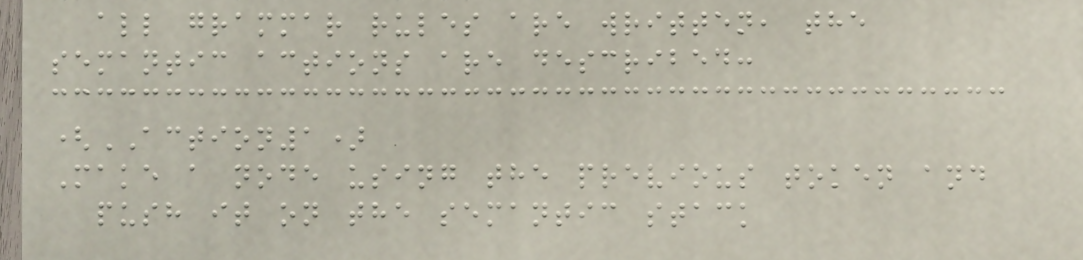all grammar rules are written, the
semantic actions are described:
(ACTION1)
Make a node using the previous token and
push it on the semantic stack
